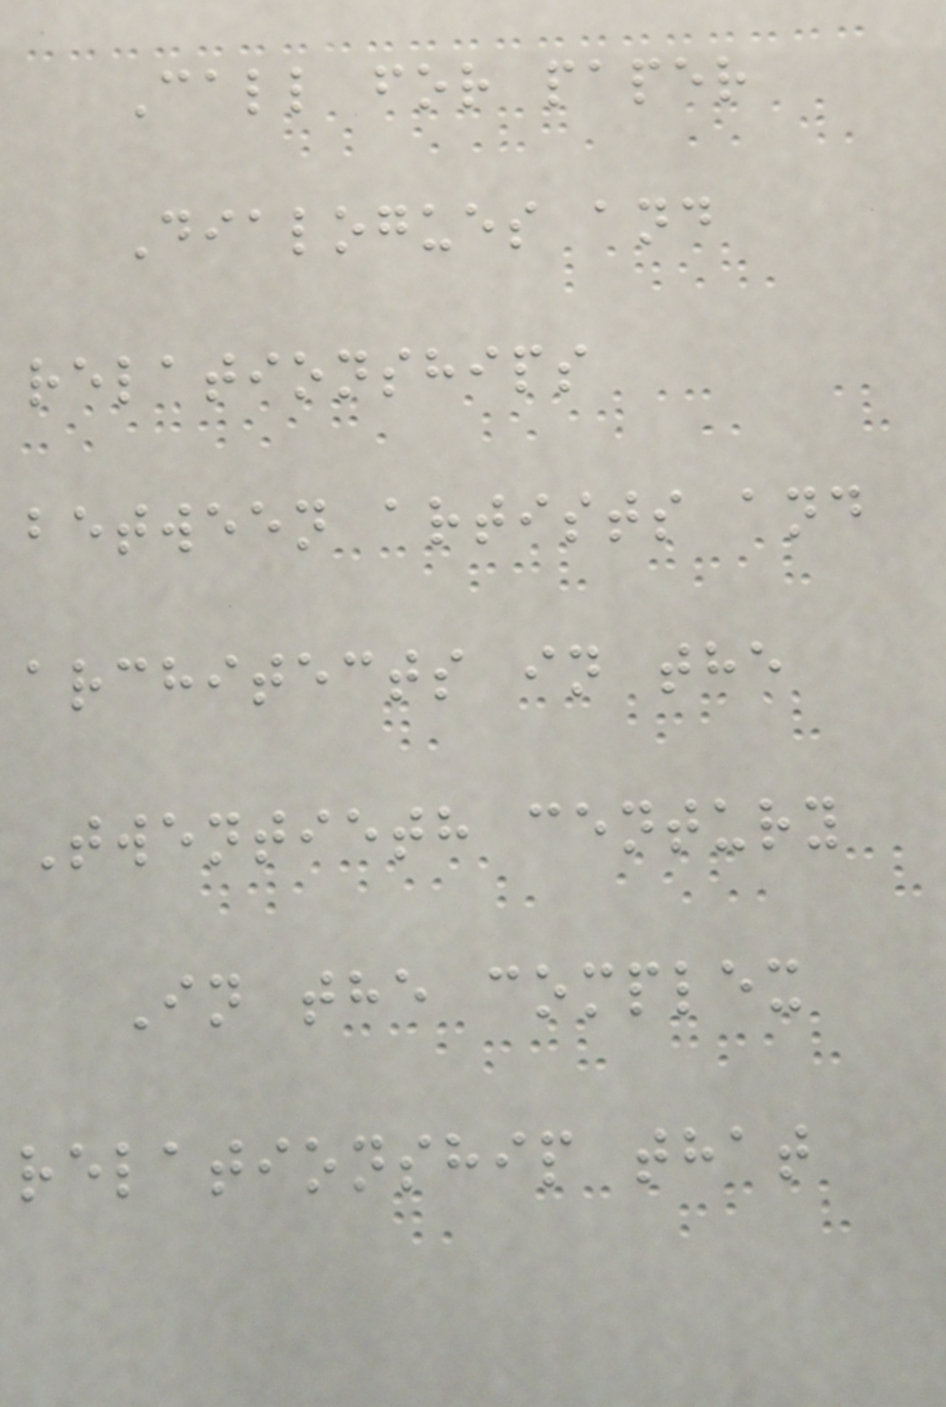Call for paper
Dialogues and
relationships
between artists and
architects in the
Twentieth century
In the complex
relationship that
